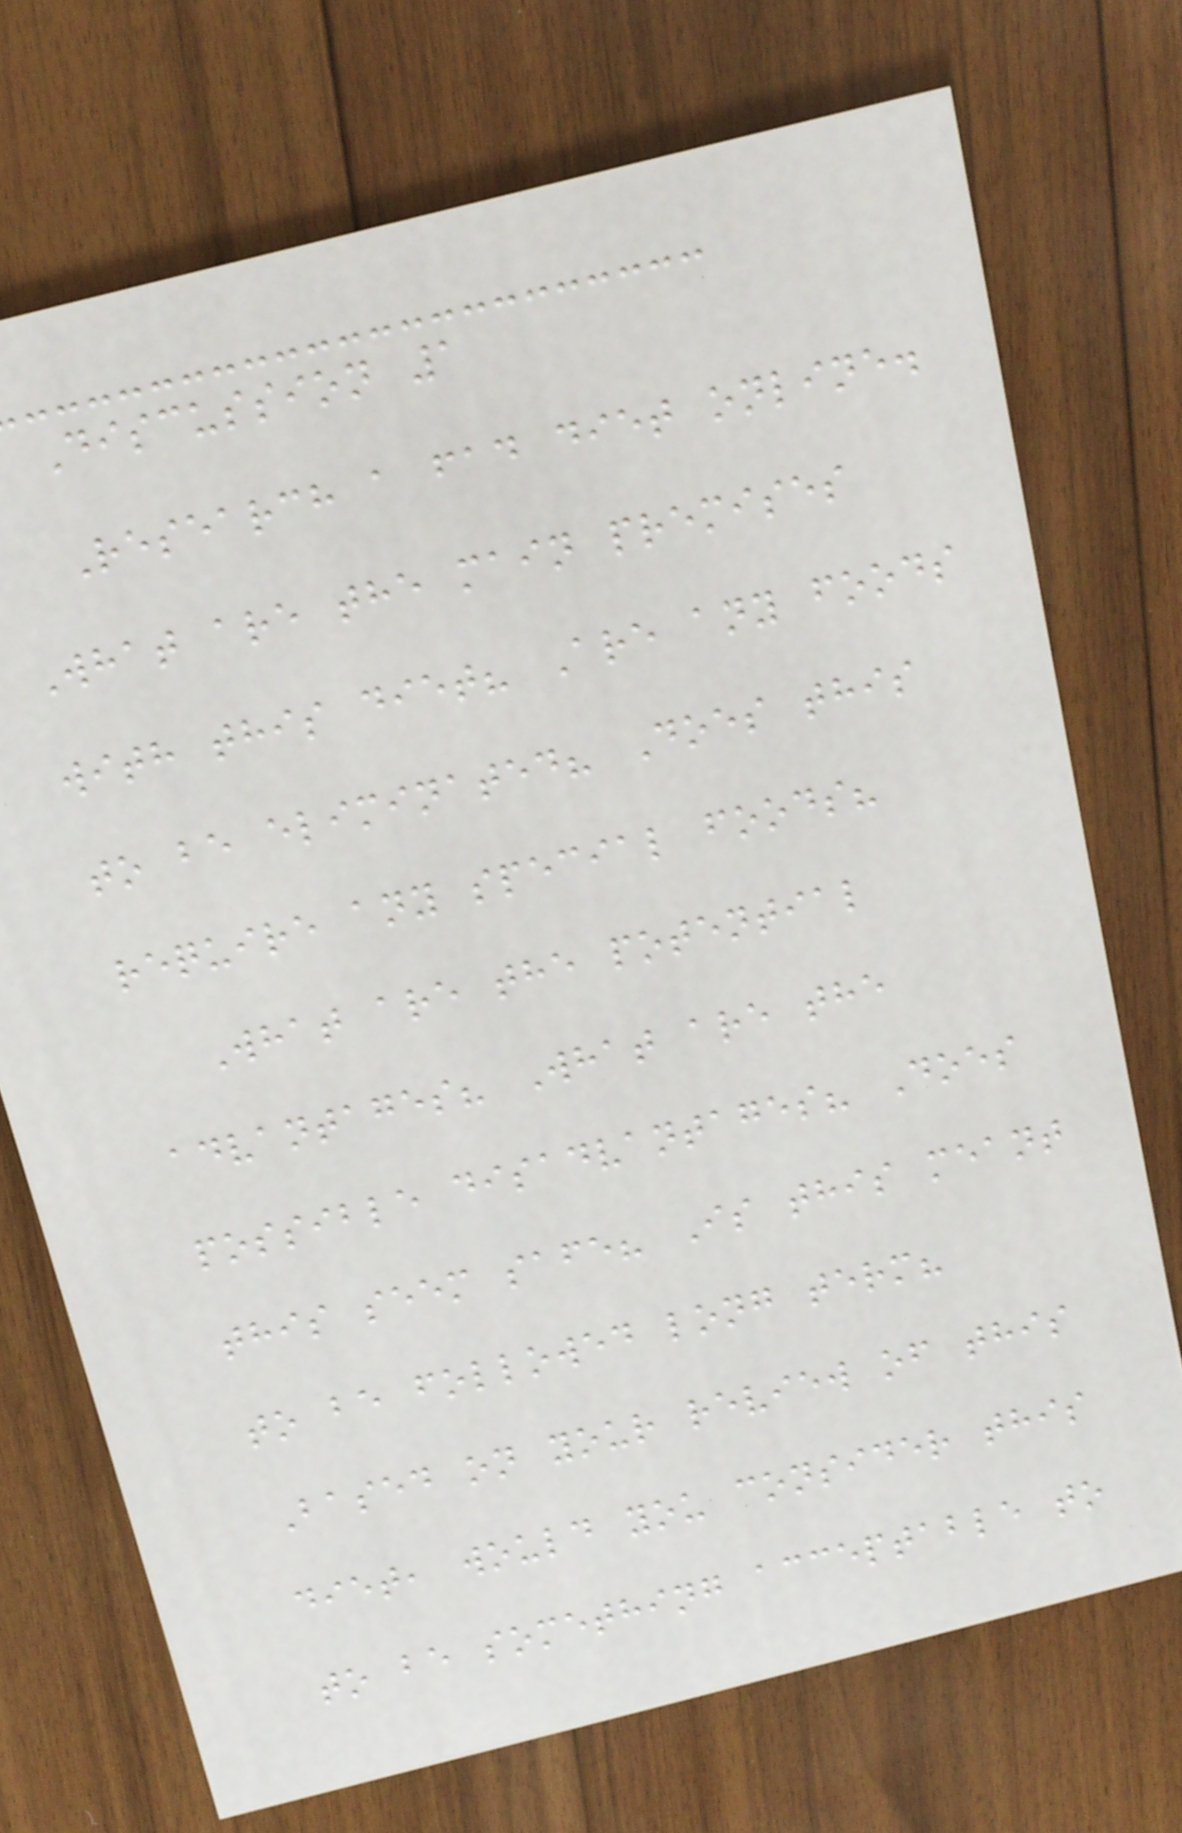Discussion 1
Research a fad diet online.
What are the main premises
with this diet? Are any foods
to be eliminated? Does this
require any special foods?
What are the potential
advantages? What are the
possible disadvantages? Does
this seem safe? Is this meant
to be followed long term?
Based on your review of this
diet, would you consider this
to be something acceptable to
